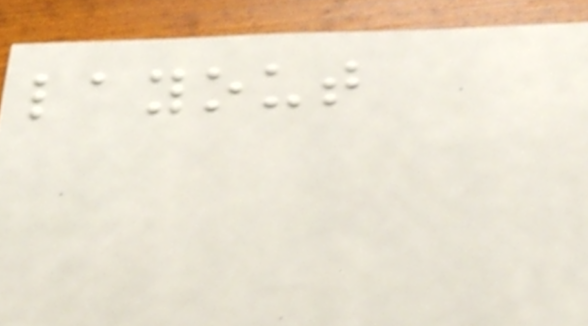layout
